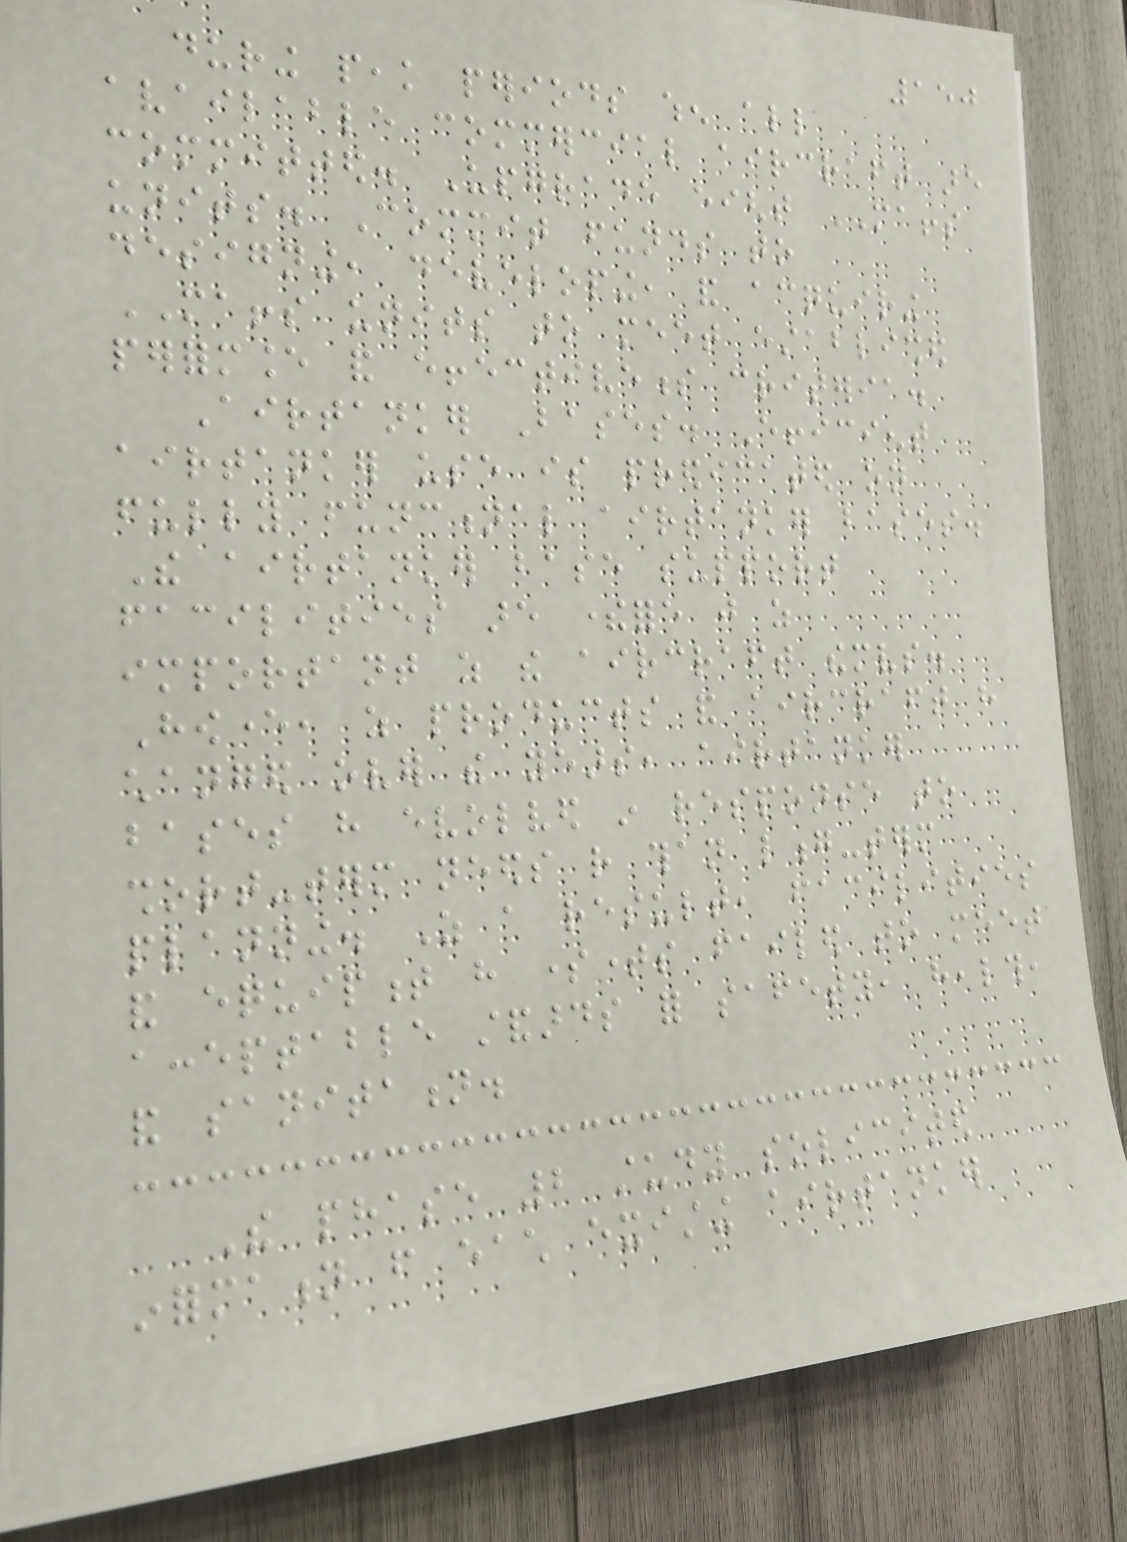150
during peak periods when all
available commercial aircraft are
committed. Upgrade eight MAFFS
units. Commit funds to
designing, developing, and acquiring
MAFFS units to meet established
performance and effectiveness criteria.
Airtanker Bases. Efficient
airtanker use is predicated on
fully functional airtanker bases.
The airtanker base support
facilities are therefore just as
important as the aircraft themselves.
However, as products and aircraft have
changed over the years, airtanker
bases have evolved in response to
short-term needs rather than long-term
planning. As a result, facilities
and equipment have sometimes failed to meet
acceptable standards for safety, health,
and sanitation.
The phase 2 study solicited
information from each existing airtanker
